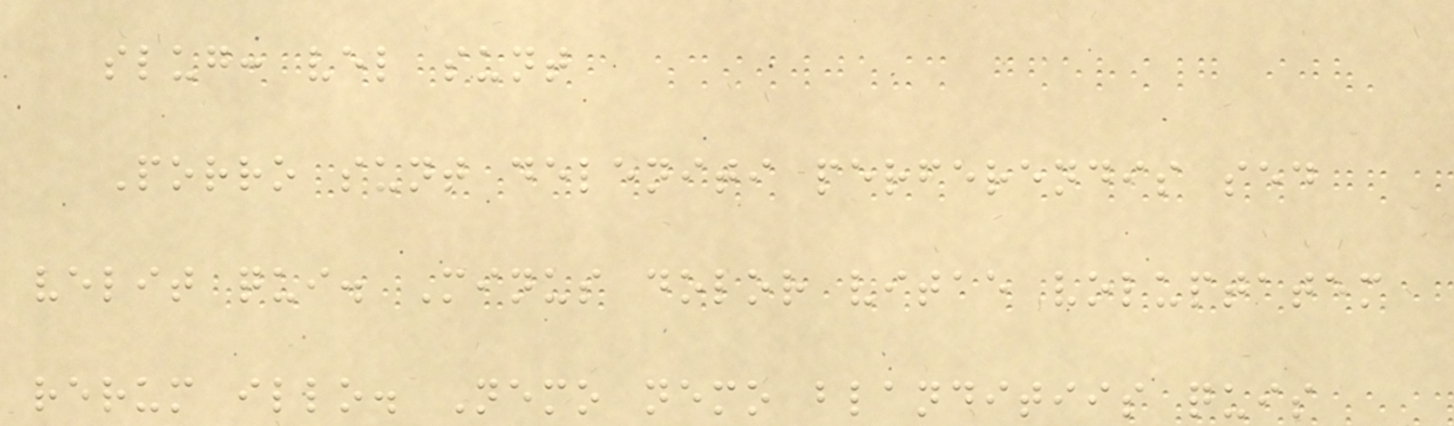slug: vel sunt
Porro sunt deleniti perferendis sed
velit qui. Minus dolor vitae voluptatem
rerum illo. Nemo nemo blanditiis quis
